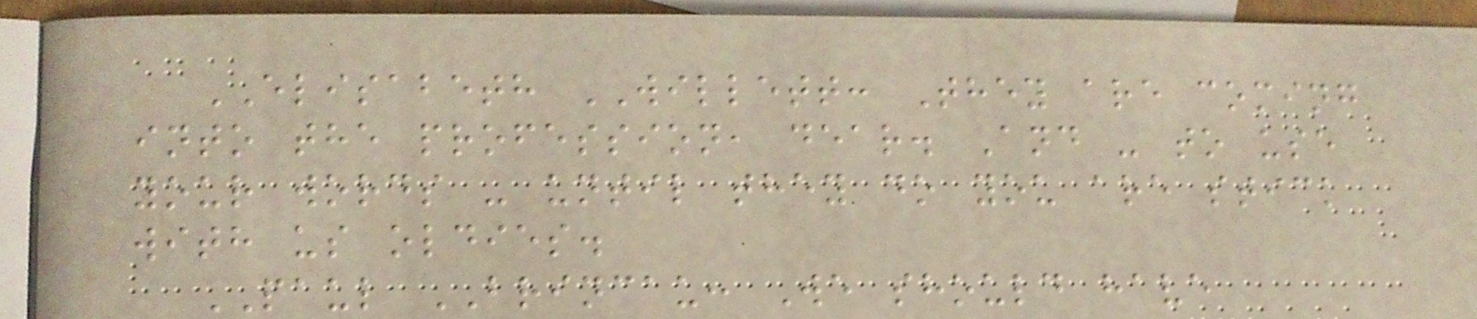ELISABETH WILLETT: They are coming
into the profession, dear. And - to use
your words - until they do you are stick
with us oldies.
PAUL BRINCAU: We should have
